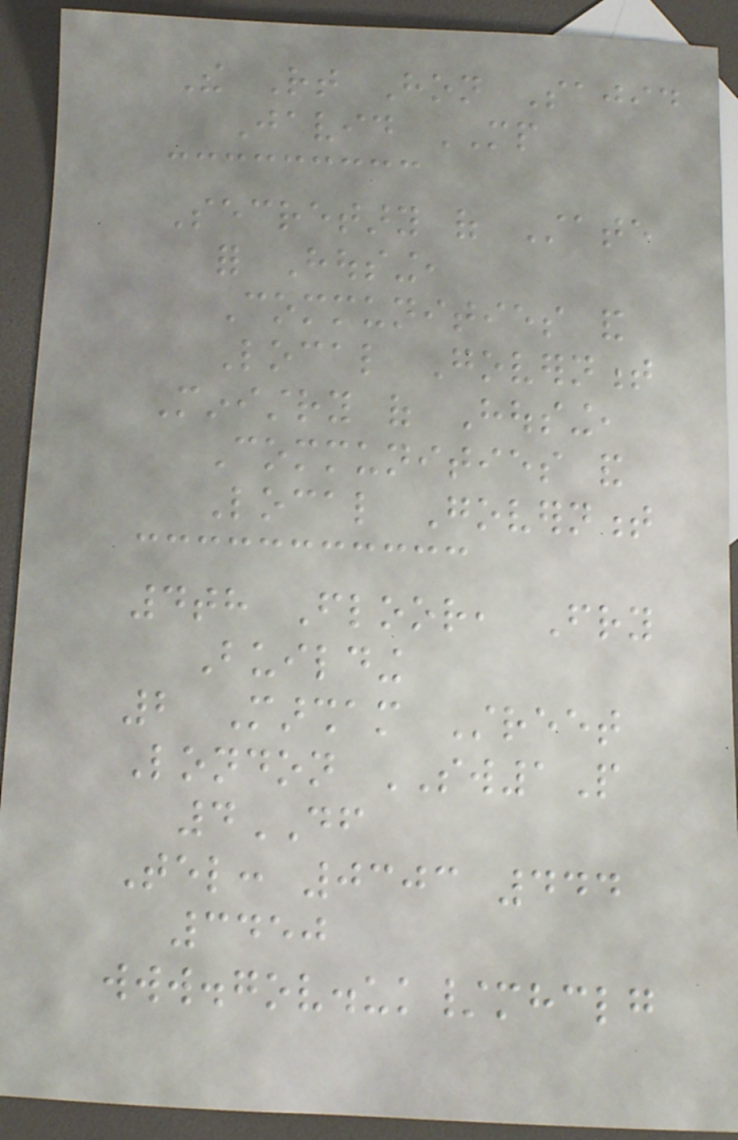The Rt Hon Sajid
Javid MP
Secretary of State
for Housing,
Communities and
Local Government
Ministry of Housing,
Communities and
Local Government
4th Floor, Fry
Building
2 Marsham Street
London SW1P
4DF
Tel: 0303 444
3450
www.gov.uk/mhclg
